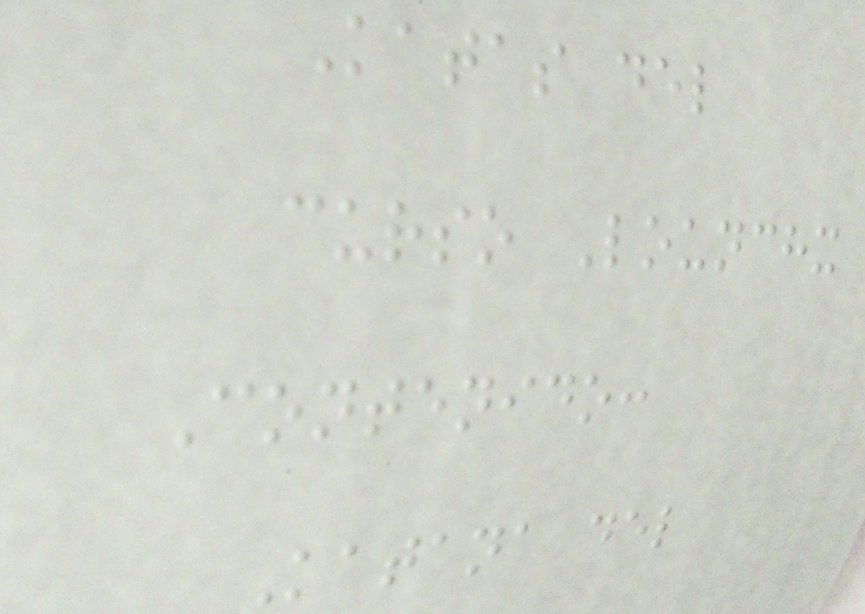Katas del
curso Lounchx
Contenido:
Katana del
